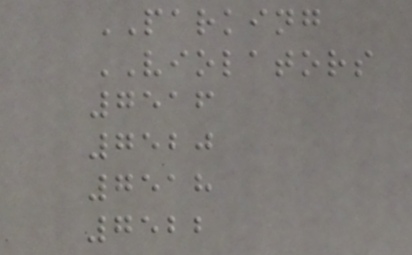PARKING
VIOLATORS
7516
7520
7518
7522
